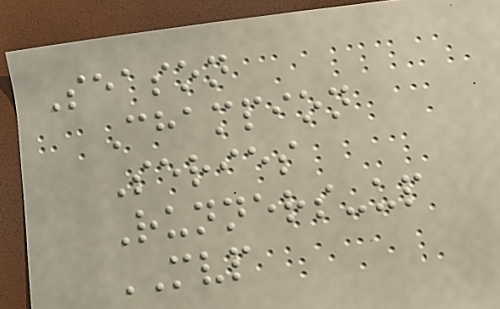Season
Champion
Series
Runners-up
MVP
